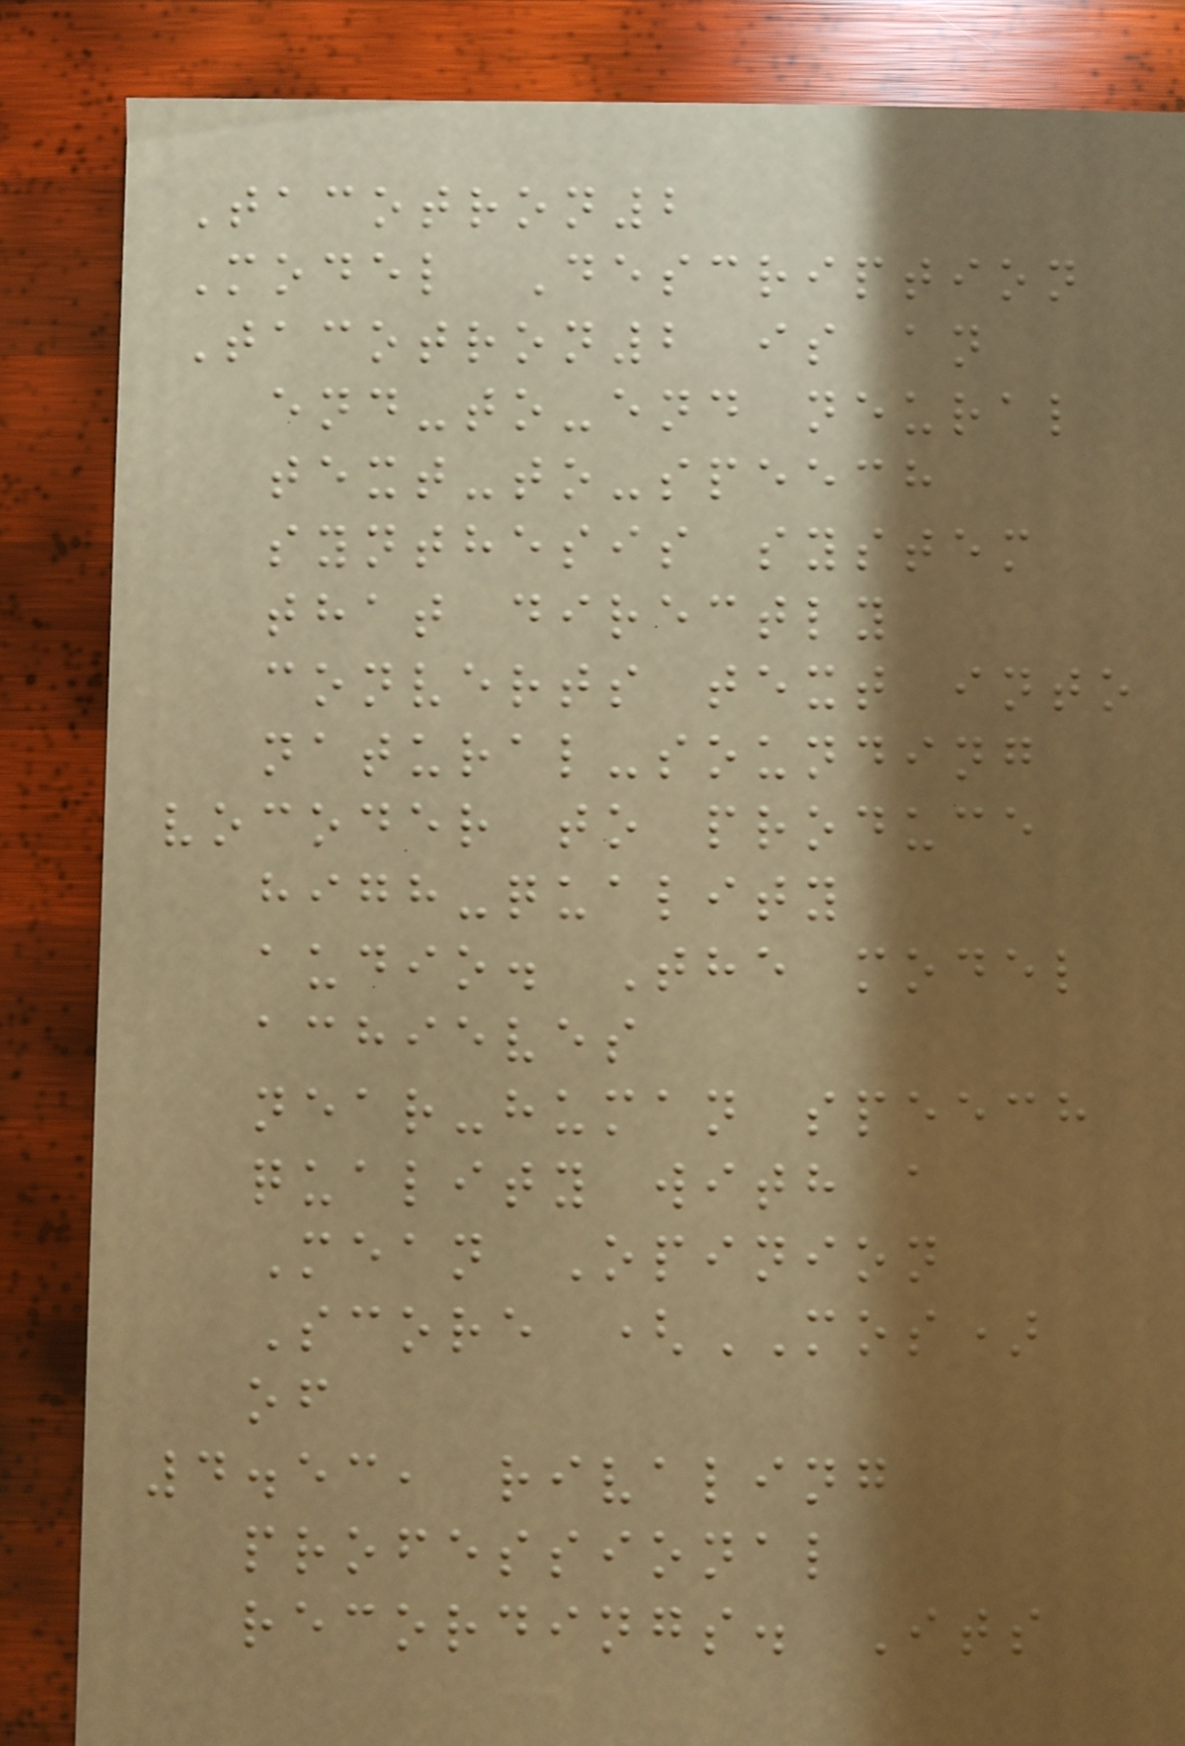Tacotron2
Model Description
Tacotron2 is an
end-to-end neural
text-to-speech
synthesis system
that directly
converts text into
natural-sounding
vocoder to produce
high-quality
audio. The model
achieves
near-human speech
quality with a
Mean Opinion
Score (MOS)
of
4.53, rivaling
professional
recordings. Its
